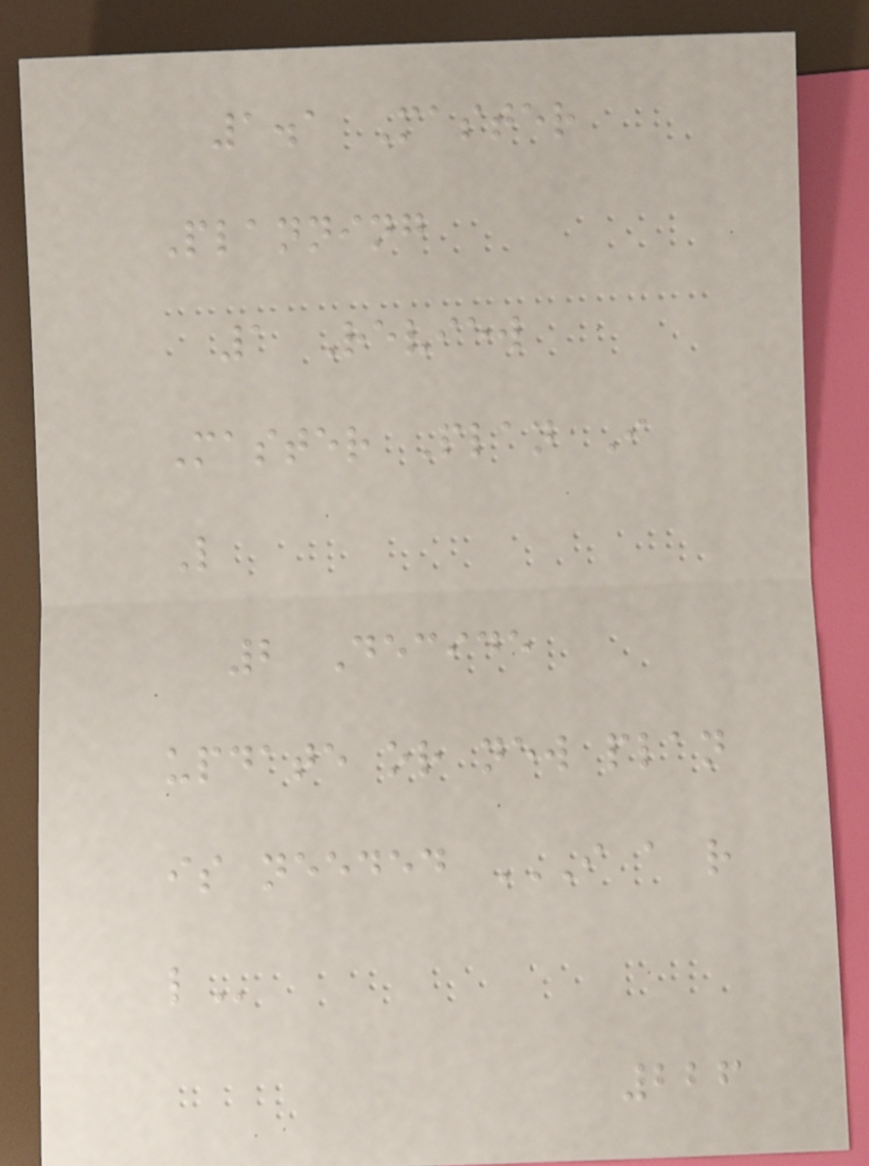1.1 Master
Planning
1 Review
Master Plan I
L
2 Decide
update or new plan
is needed I A R
L
226
